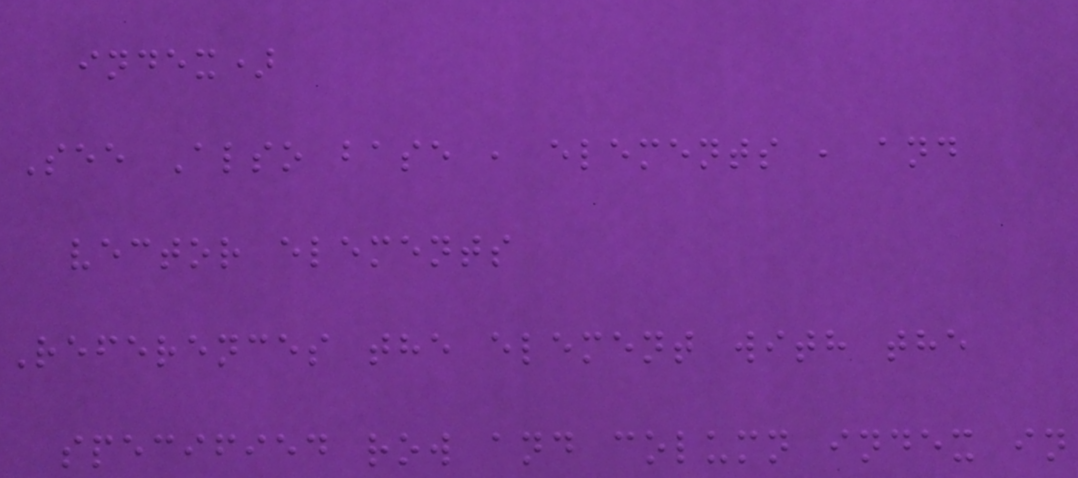index)
See Also base , elements , and
vector elements
References the element with the
specified row and column index in
